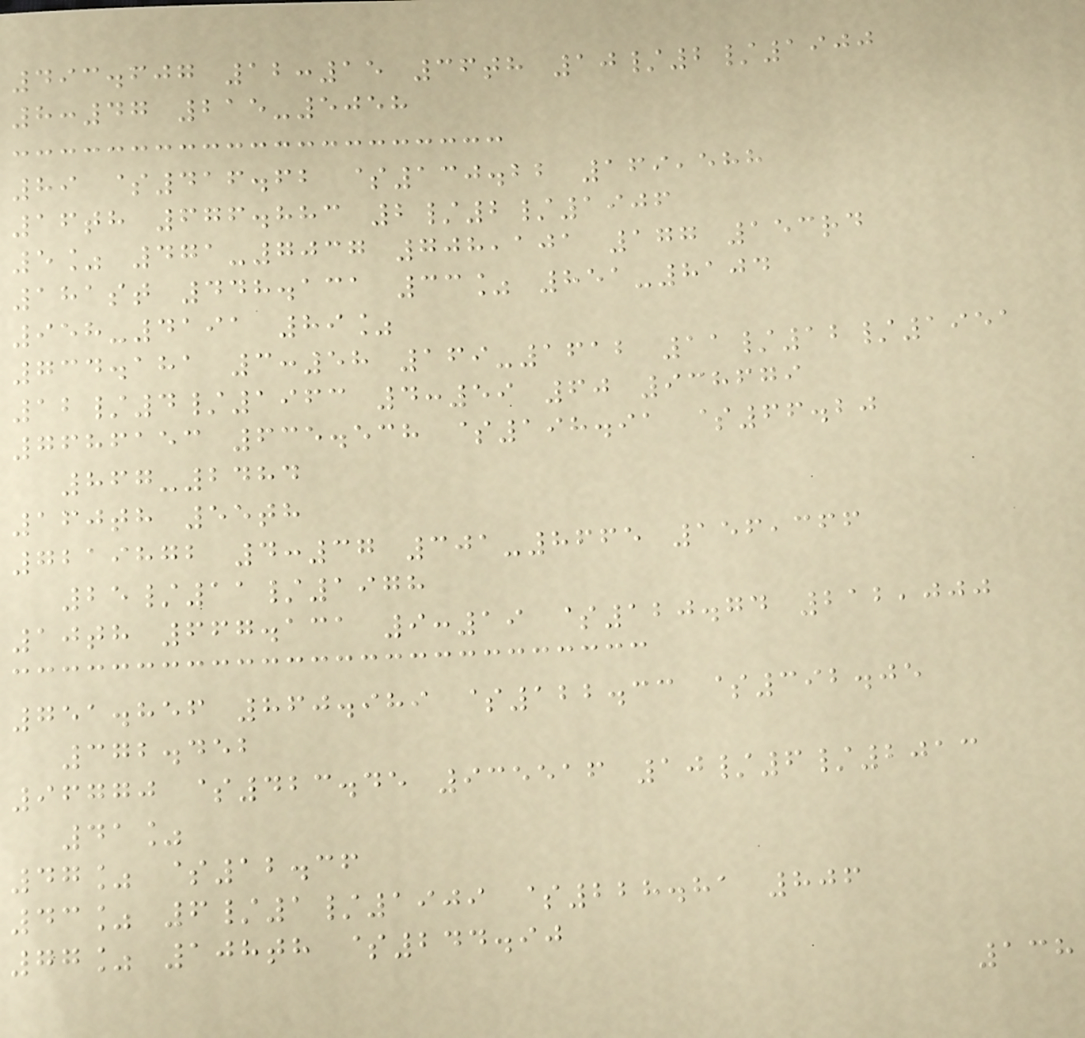493.607 12:15 36th 10/2/1900
8:47 215-5058
89 $416.62 $130.22 169,588
16th 676.883 2/2/1906
5% 471-7037 708,101 177 153rd
181st 448.131 33% 851-8104
958-4191 89%
734.181 3:58 169-1612 11/12/1951
12/4/1963 4:59 60 938679
7686153 635.538 $198.91 $66.20
867-2484
160th 55th
7219872 4:37 301-8665 156,366
25/11/1978
10th 667.131 9:19 $120.74 212,000
751.856 860.989 $122.33 $392.05
372.452
96770 $423.45 935516 10/6/2013
41%
47% $12.36
43% 6/1/1909 $228.81 806
77% 108th $244.90
138
